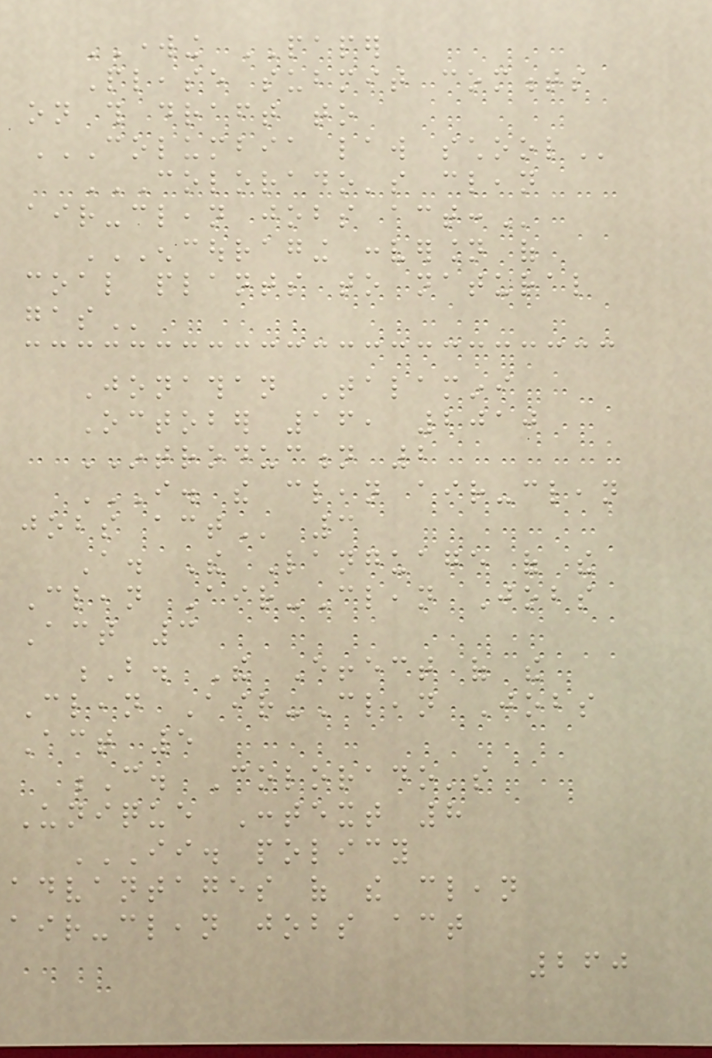WORKING PAPER
Please submit comments
on this draft to
COLUMBIA LAW SCHOOL
COLORADO'S CLEAN
AIR-CLEAN JOBS ACT:
ENCOURAGING CONVERSION OF
COAL PLANTS TO NATURAL
GAS
Jonathan Talamini
October 16, 2010
INTRODUCTION 2
I. THE CLEAN AIR-CLEAN
JOBS ACT 3
A. The Language of the
Clean Air-Clean Jobs
Act 3
B. The Effect of the
Clean Air-Clean Jobs
Act 5
C. Colorado's
Unique Context 8
II. POLICY
ADVANTAGES OF THE CLEAN
AIR-CLEAN JOBS ACT
260
